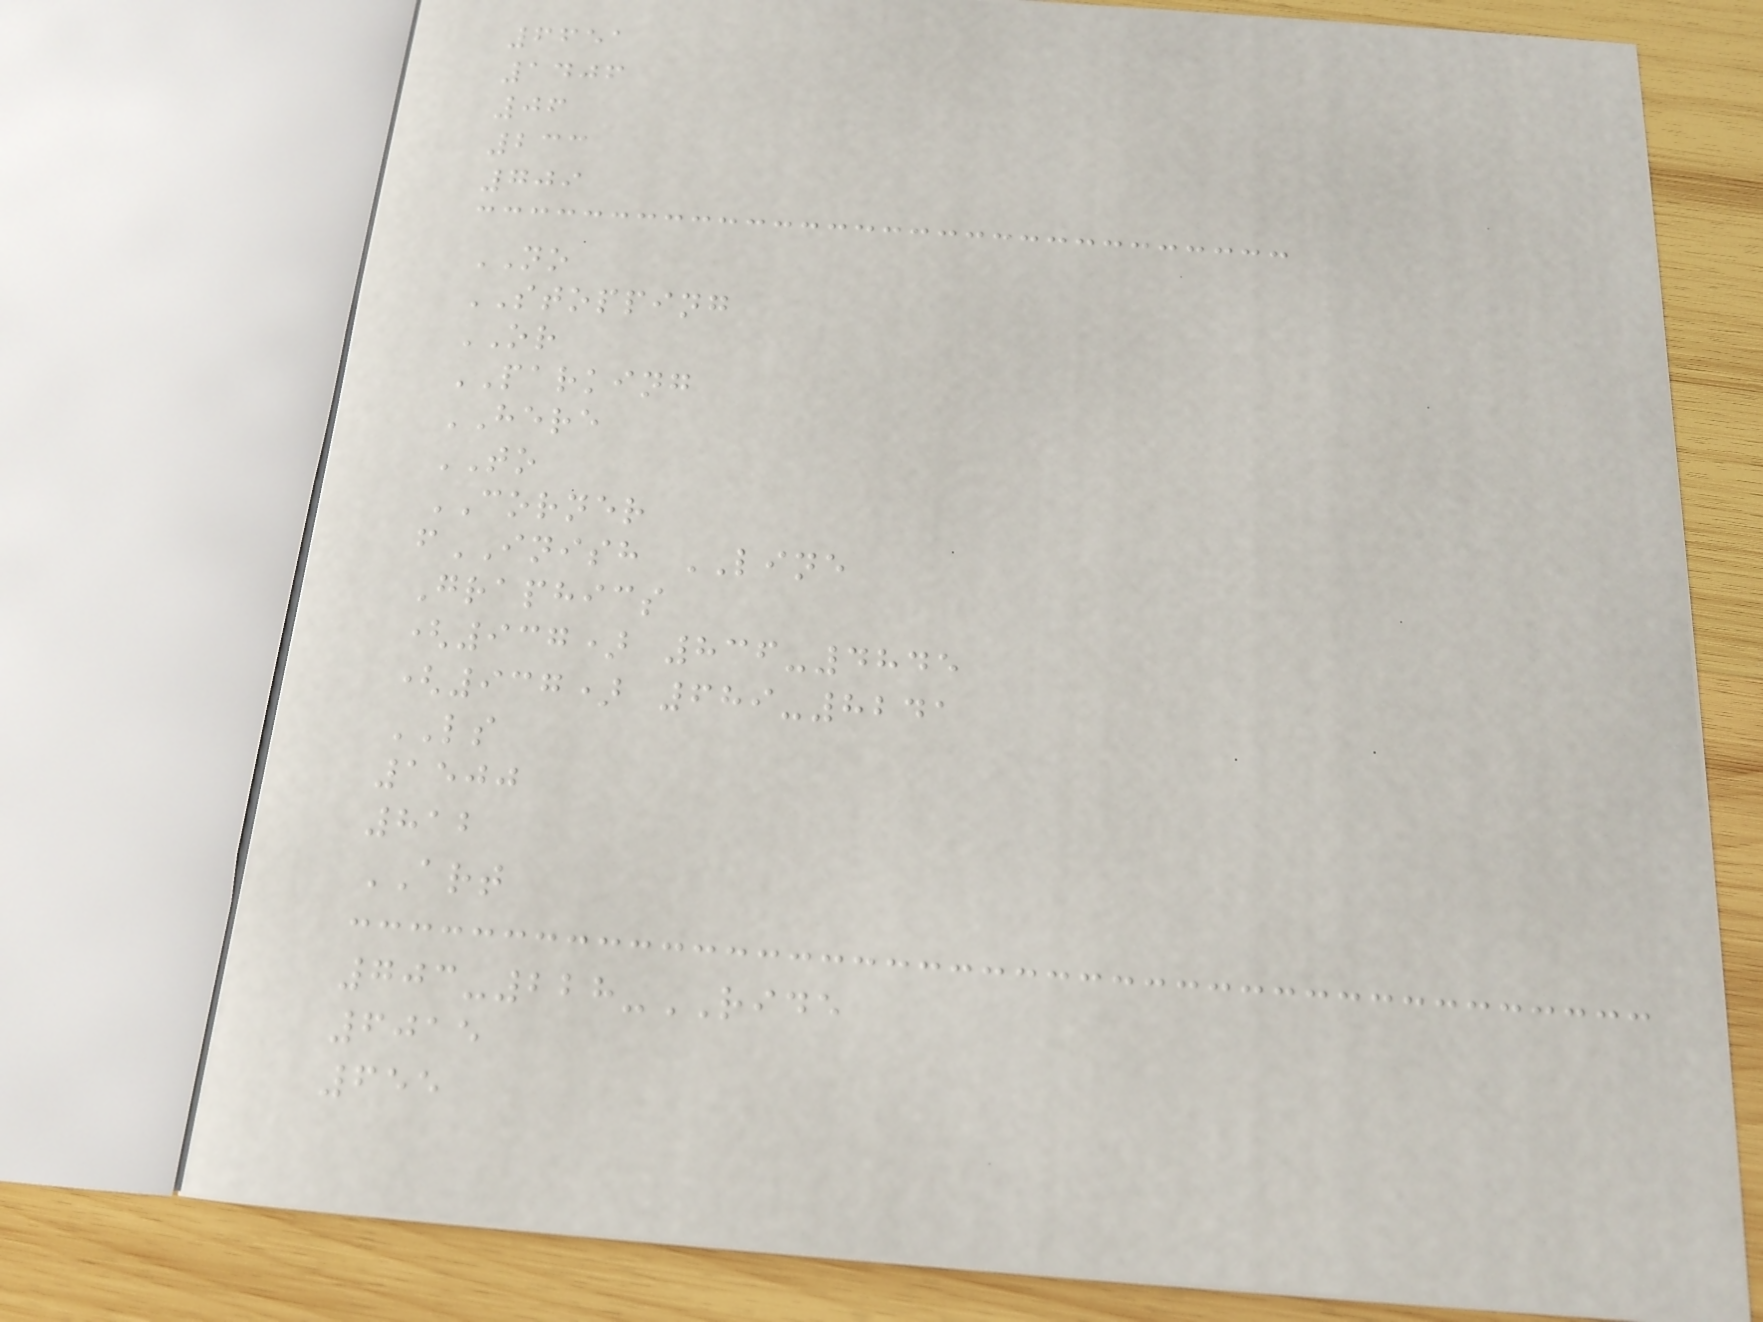6651
1406
06
233
709
NO
STOPPING
OR
PARKING
HERE
TO
CORNER
fINISH LINE
Graphics
(937) 836-4845
(937) 689-8241
LS
1500
812
ART
703-228-RIDE
6015
655
